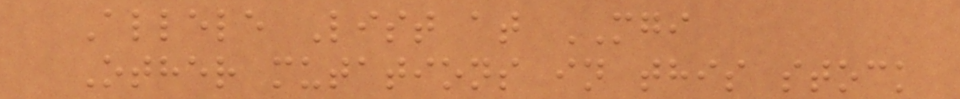Allele List at MGI
Other mutations in this stock
